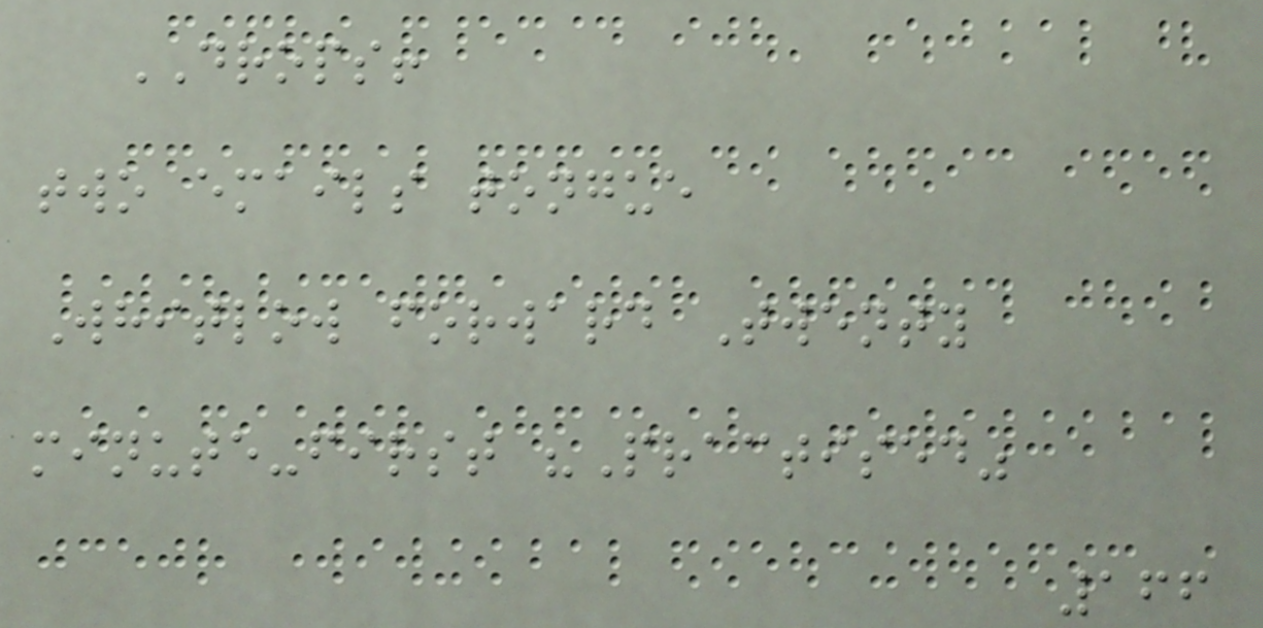DROPS!
two emails tongue
Whitlow forward Twenty
minute-first "Practised"
166
